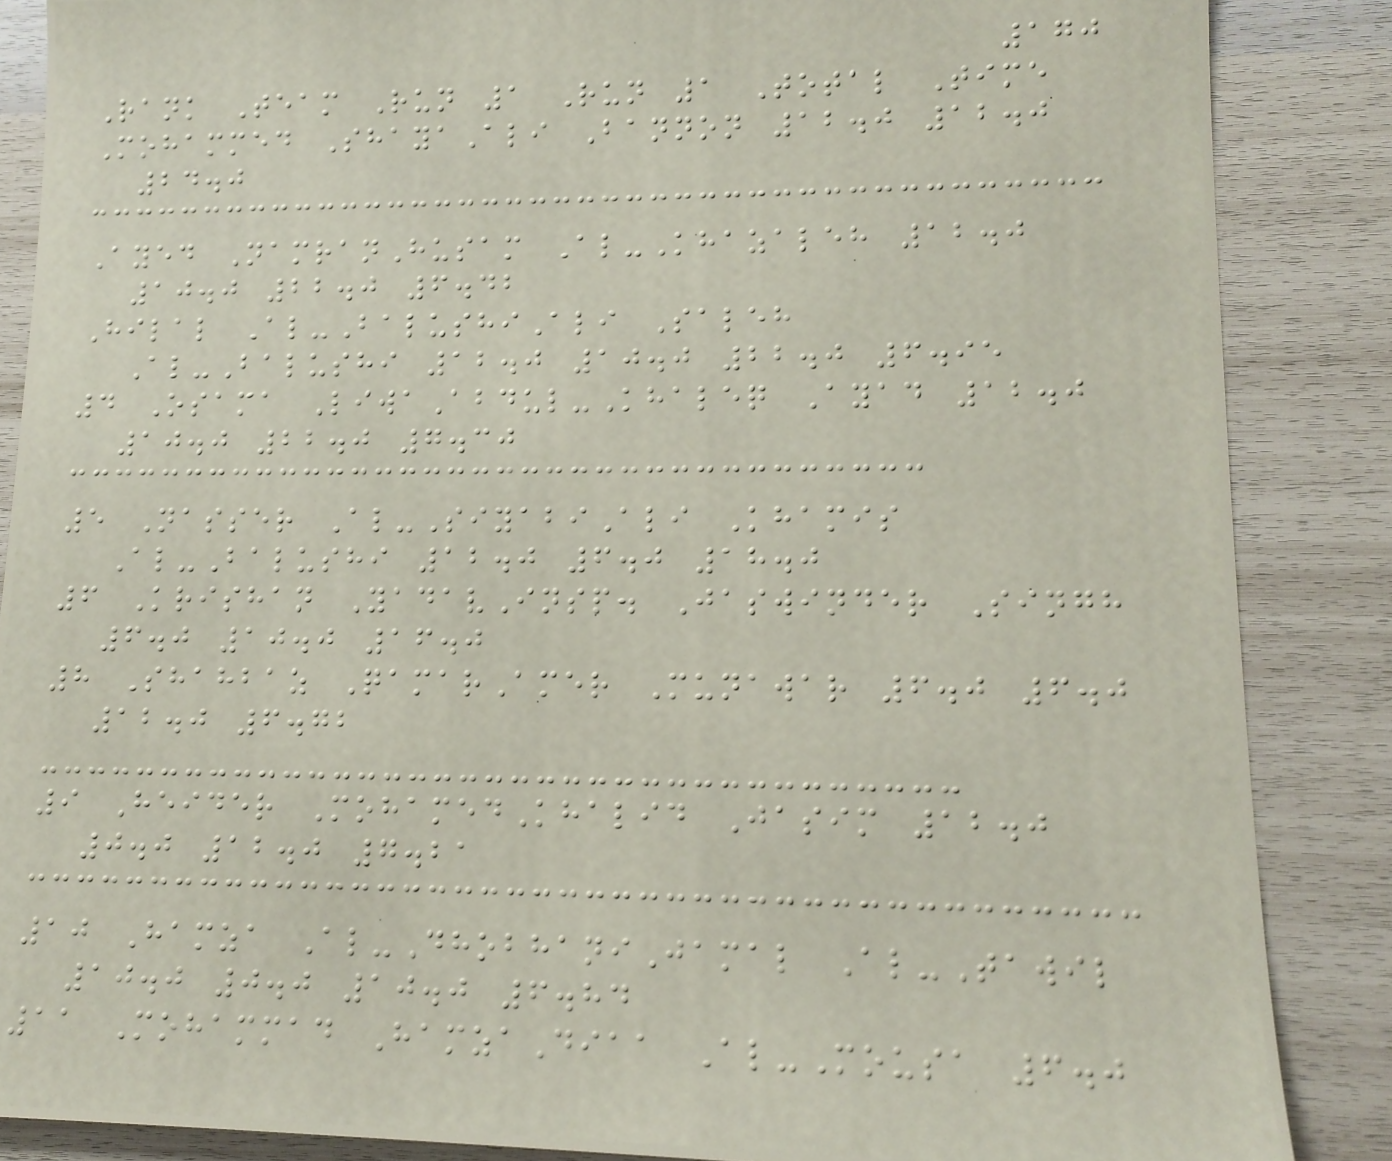170
Rank Team Run 1 Run 1 Total Time
Mohammed ShayaAli Bannon 12.0 12.0
24.0
Ayed NamranHusam Al-Khazaleh 12.0
10.0 22.0 6.42
Hilal Al-BalushiAli Saleh
Al-Balushi 12.0 10.0 22.0 6.95
4 Osama LiwaAbdul-Khaleq Ayad 12.0
10.0 22.0 7.30
5 Nasser Al-SiyabiAli Khamis
Al-Balushi 12.0 6.0 18.0
6 Krishan YadavInsp. Jaswinder Singh
6.0 10.0 16.0
8 Shahbaz QamarAmer Munawar 6.0 6.0
12.0 6.72
9 Heider MohamedKhalid Jasim 12.0
0.0 12.0 7.21
10 Hamza Al-DhobhaniJamal Al-Tawil
10.0 0.0 10.0 6.84
11 Mohammad HamzaDiaa Al-Mousa 6.0
